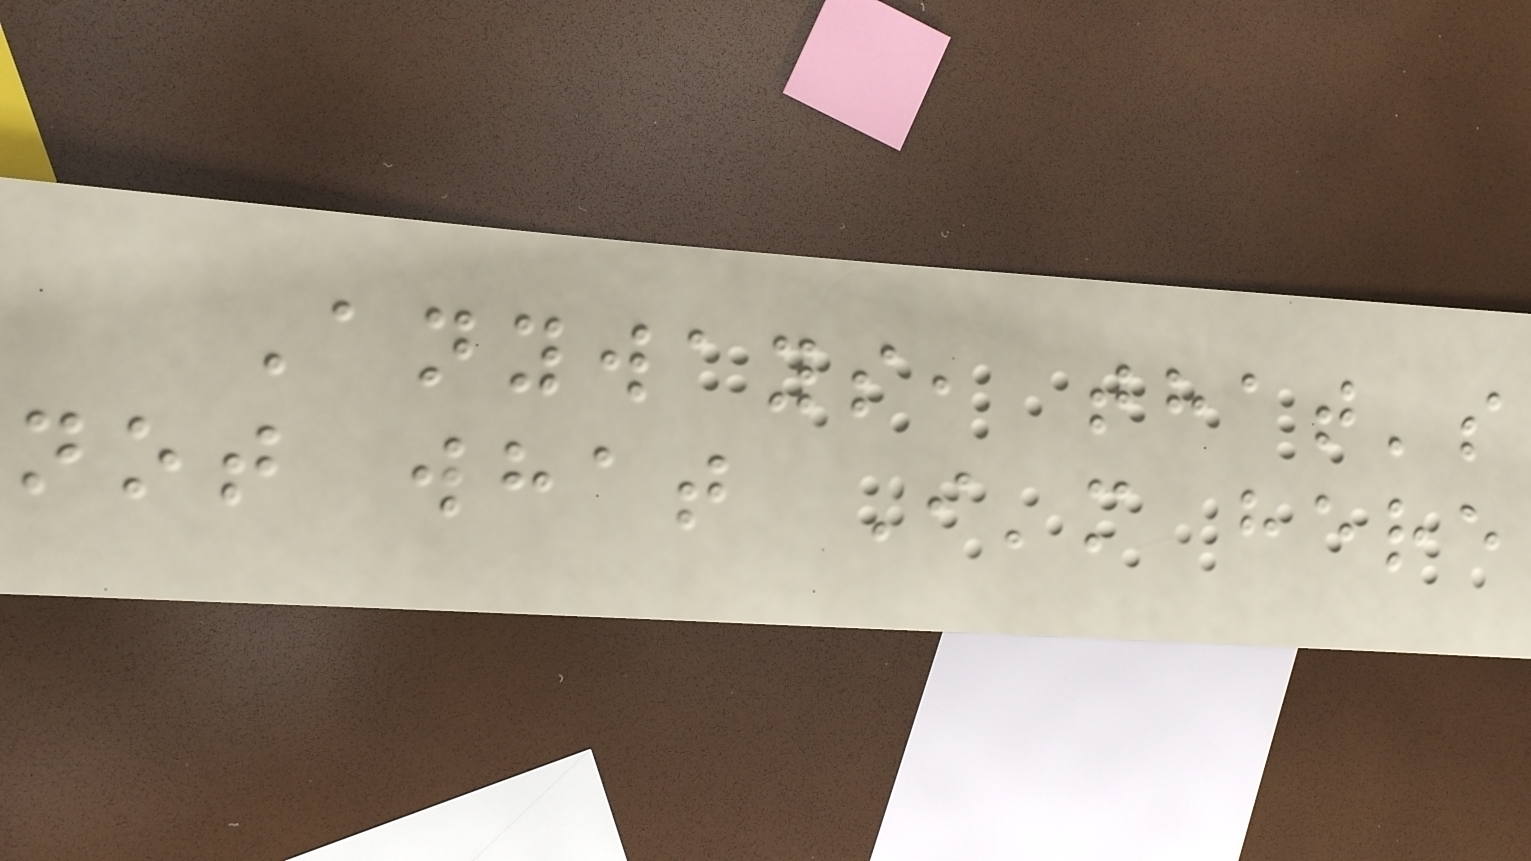Anyways, that's
not what I'm here
